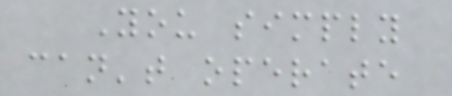You simply
can't operate
